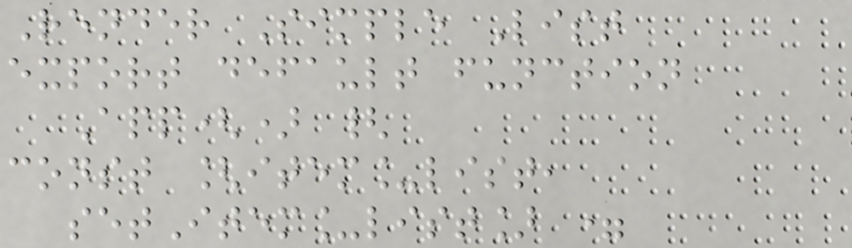Render Simple List
export default function
App() {
const [item_list,
setItem_list] =
